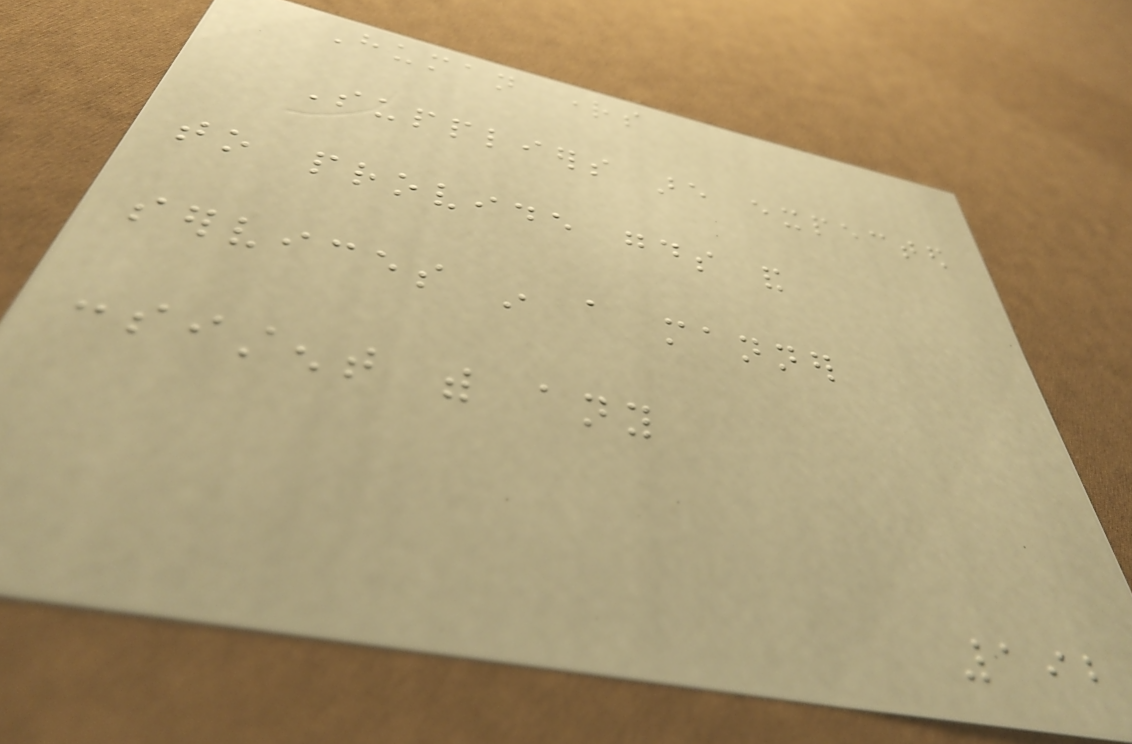Human rights
Suppliers are expected
to provide goods and
services in a manner
consistent with any
192
